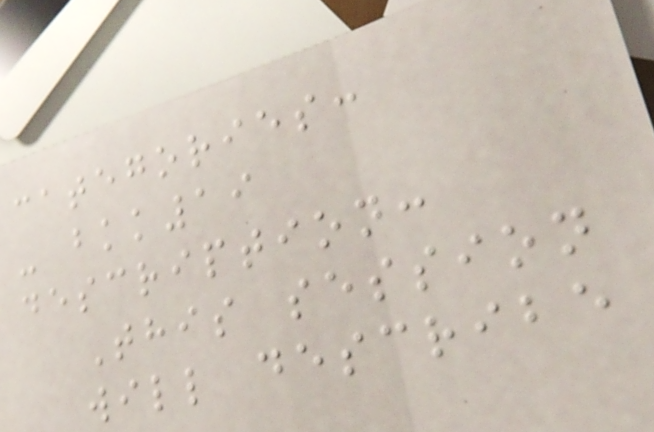categories:
- bkk19
description:
This session
will describe
